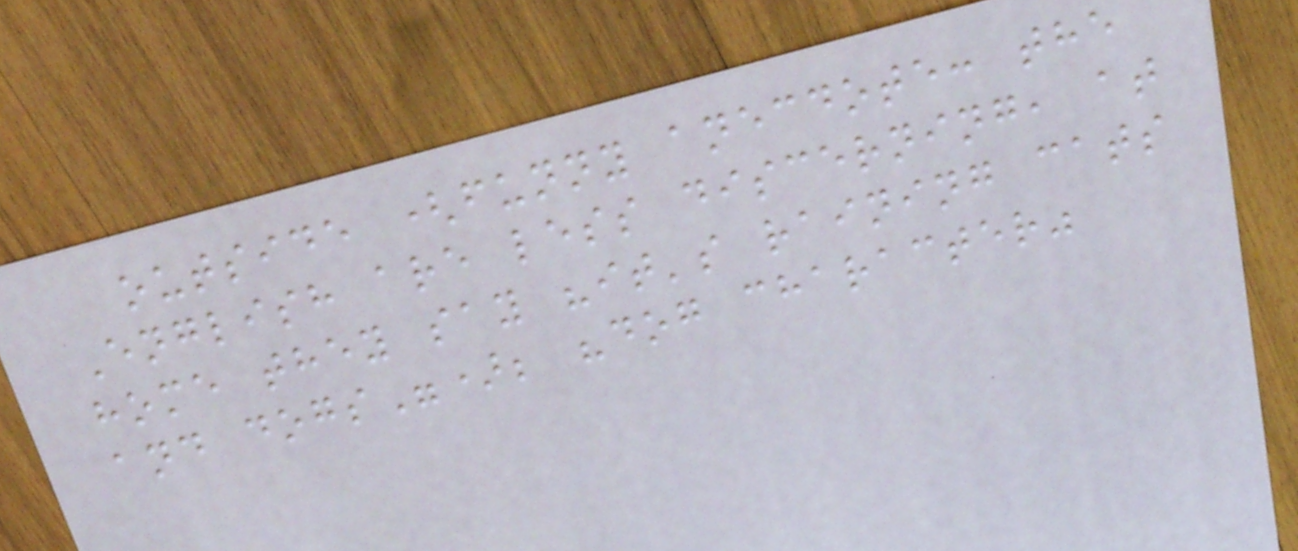outside (funny anecdote: the
English are less discerning, at
home they say "it's raining cats
and dogs"); "dog character"
